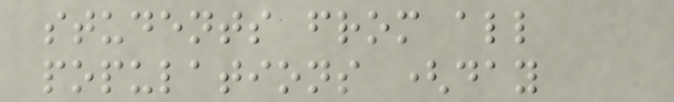students from all
populations (day
